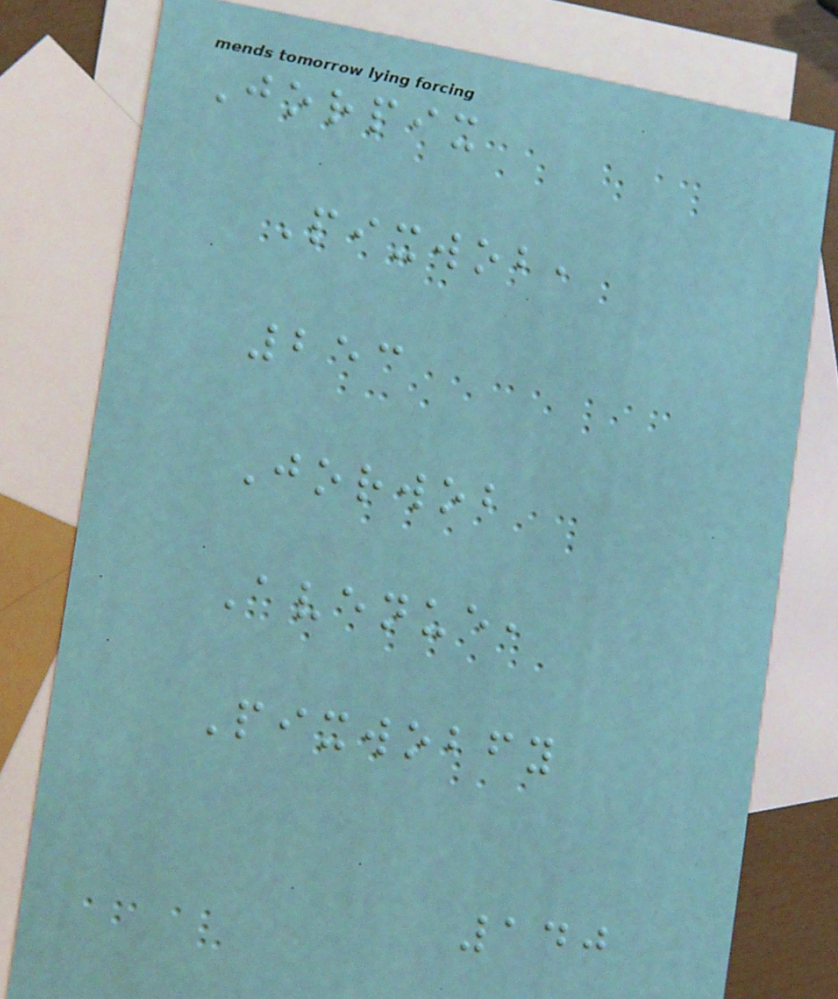Jorpix
Pixwob,
253
Jorwob
Avenue,
Pixwobfy
140
